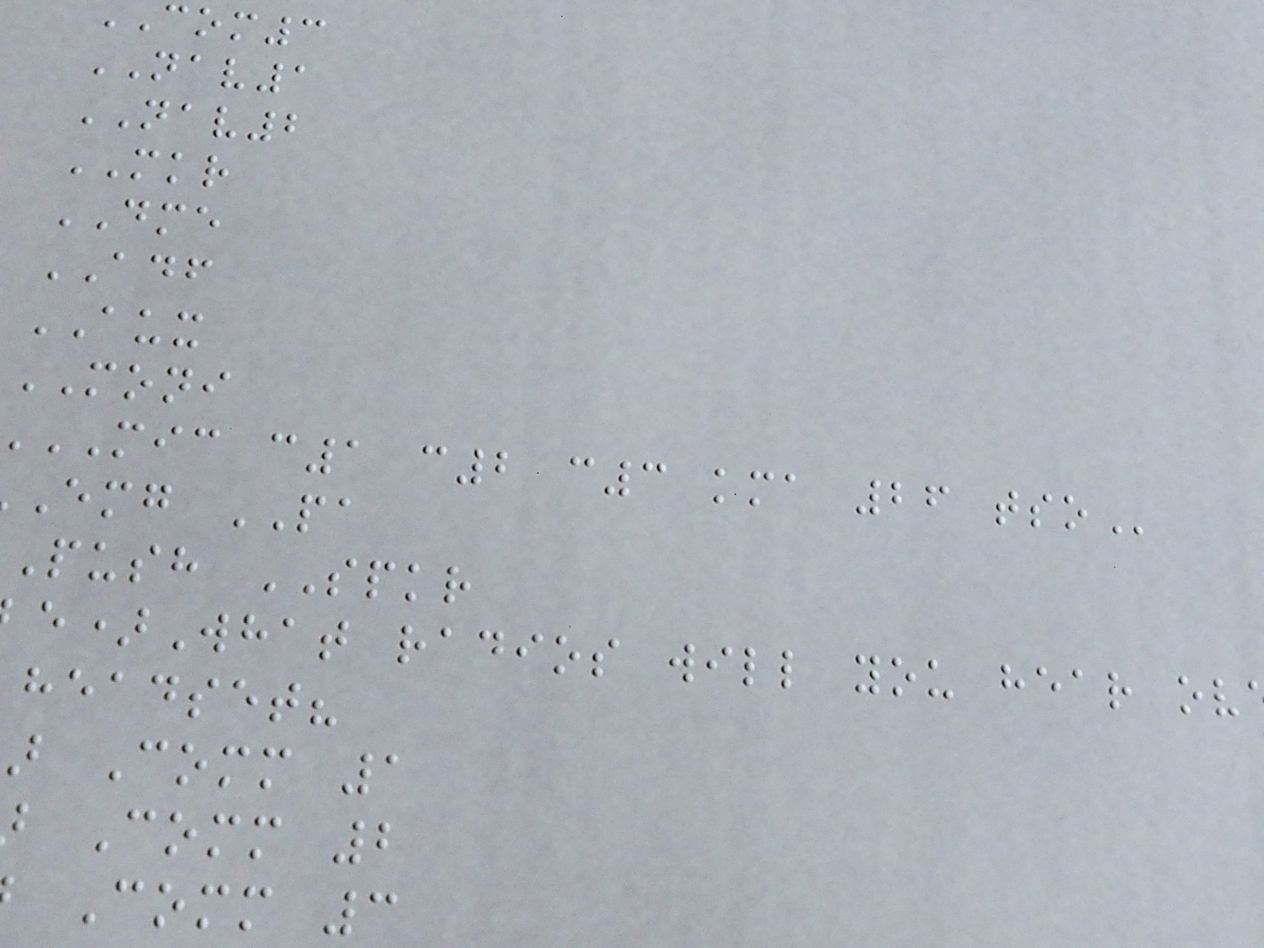com3
NAV1
NAV2
MKR
DME
ADF
AUX
MONI
MIC c1 c2 c3 kma 26
emg PA
push SPKR
)What radios will you hear ov
headset?
Comm 1
Comm 2
Comm 3
